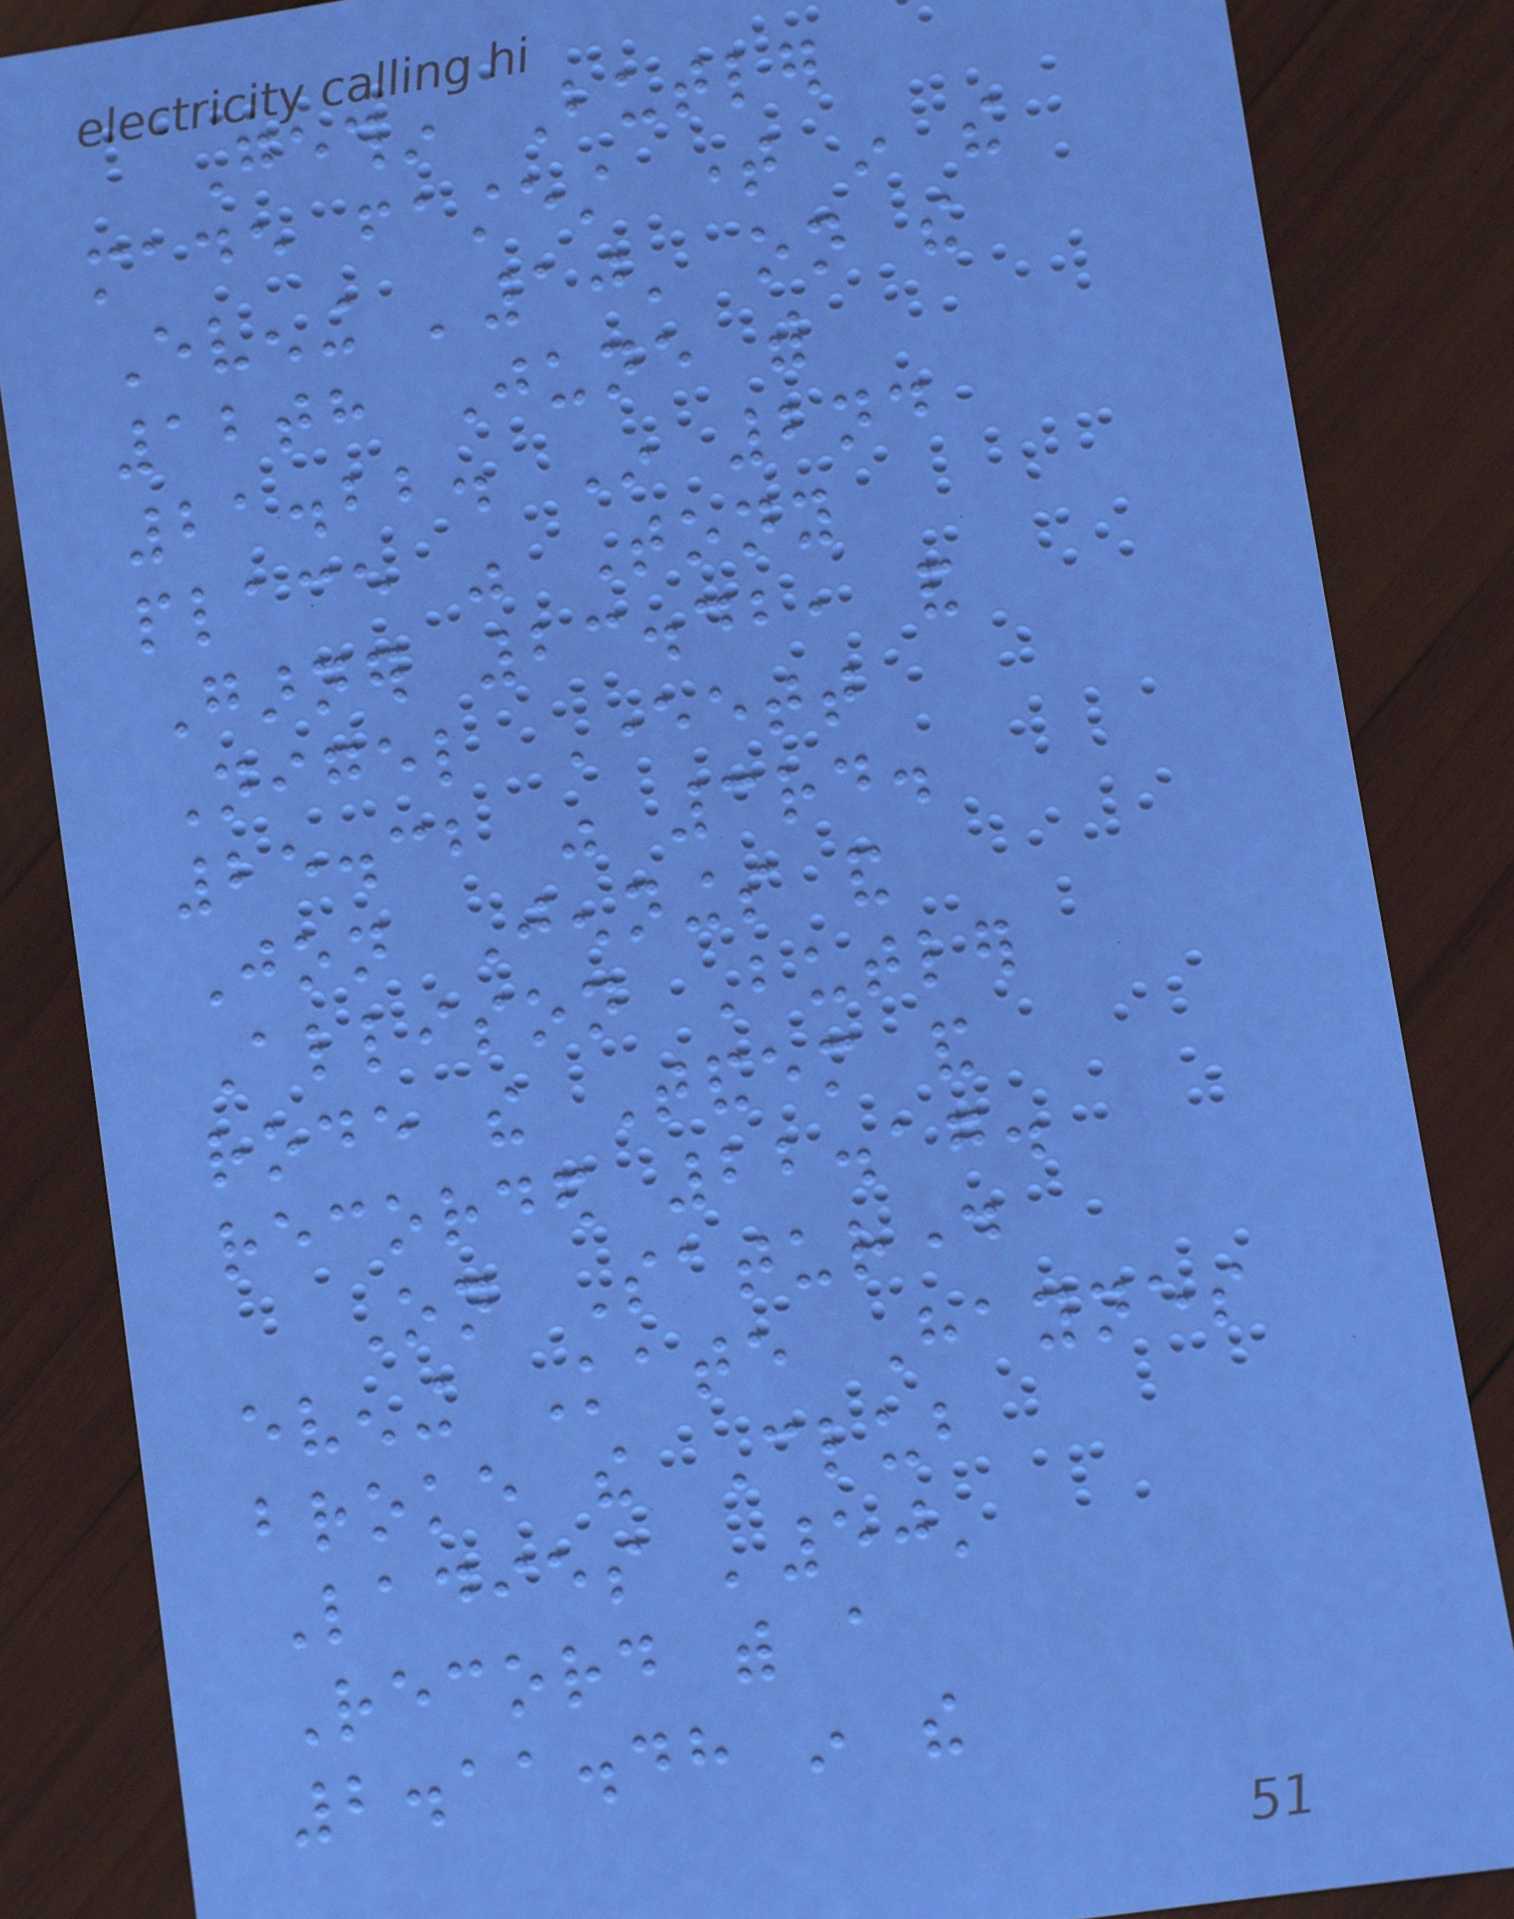Gethin Butler
made fastest time in the
Evening '10' on the
12th June with
21.22. In 2nd
place was Tony
Garner 23.42, and
Nigel Everett
25.32 was 3rd.
Jon Jennings and
Allison Butler
rode the Tandem and
recorded 22.17.
On Saturday
evening Kate Haynes
broke the Club
Ladies '50'
Record with a
2.11.48 in the
